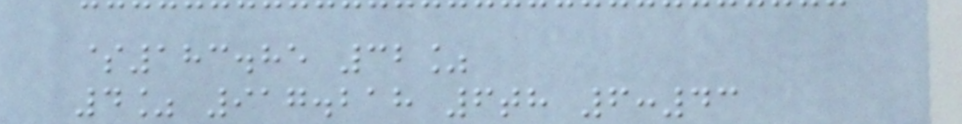$183.85 32%
4% 917.218 6th 6:43
